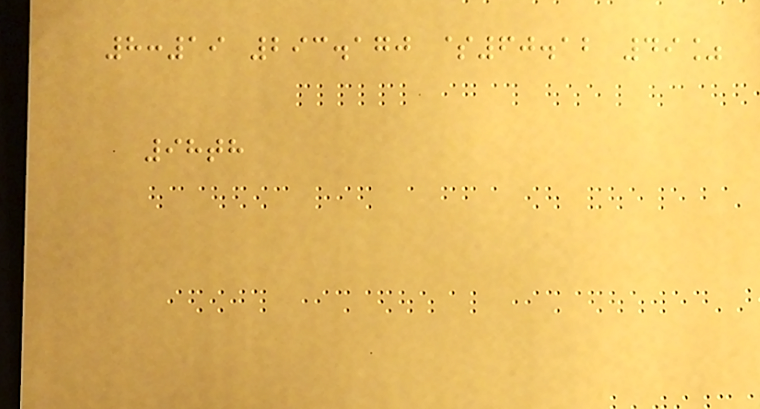8:19 293.170 $60.12 49%
98th
